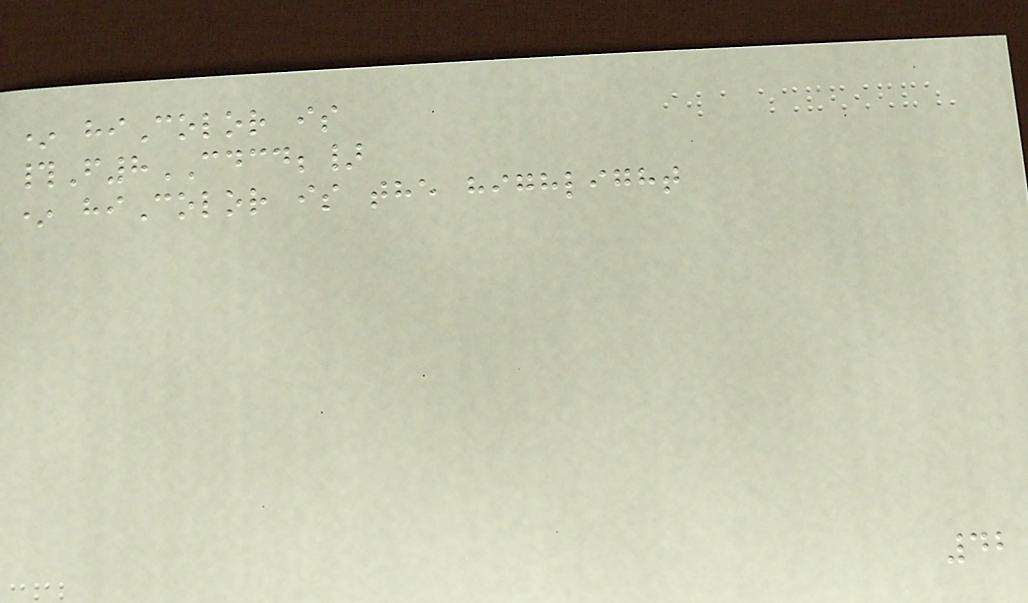* hiColor is
#F8CDCD;}
* hiColor is the highlight
42
